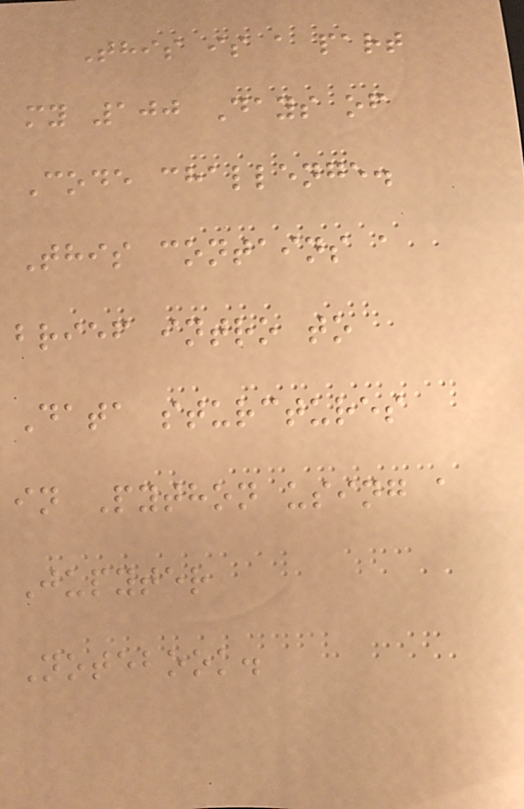This is a part
my 100 Days of
Code challenge.
This contains a
brief intro to
Data sturctures
in Python using a
Jupyter
Notebook.
